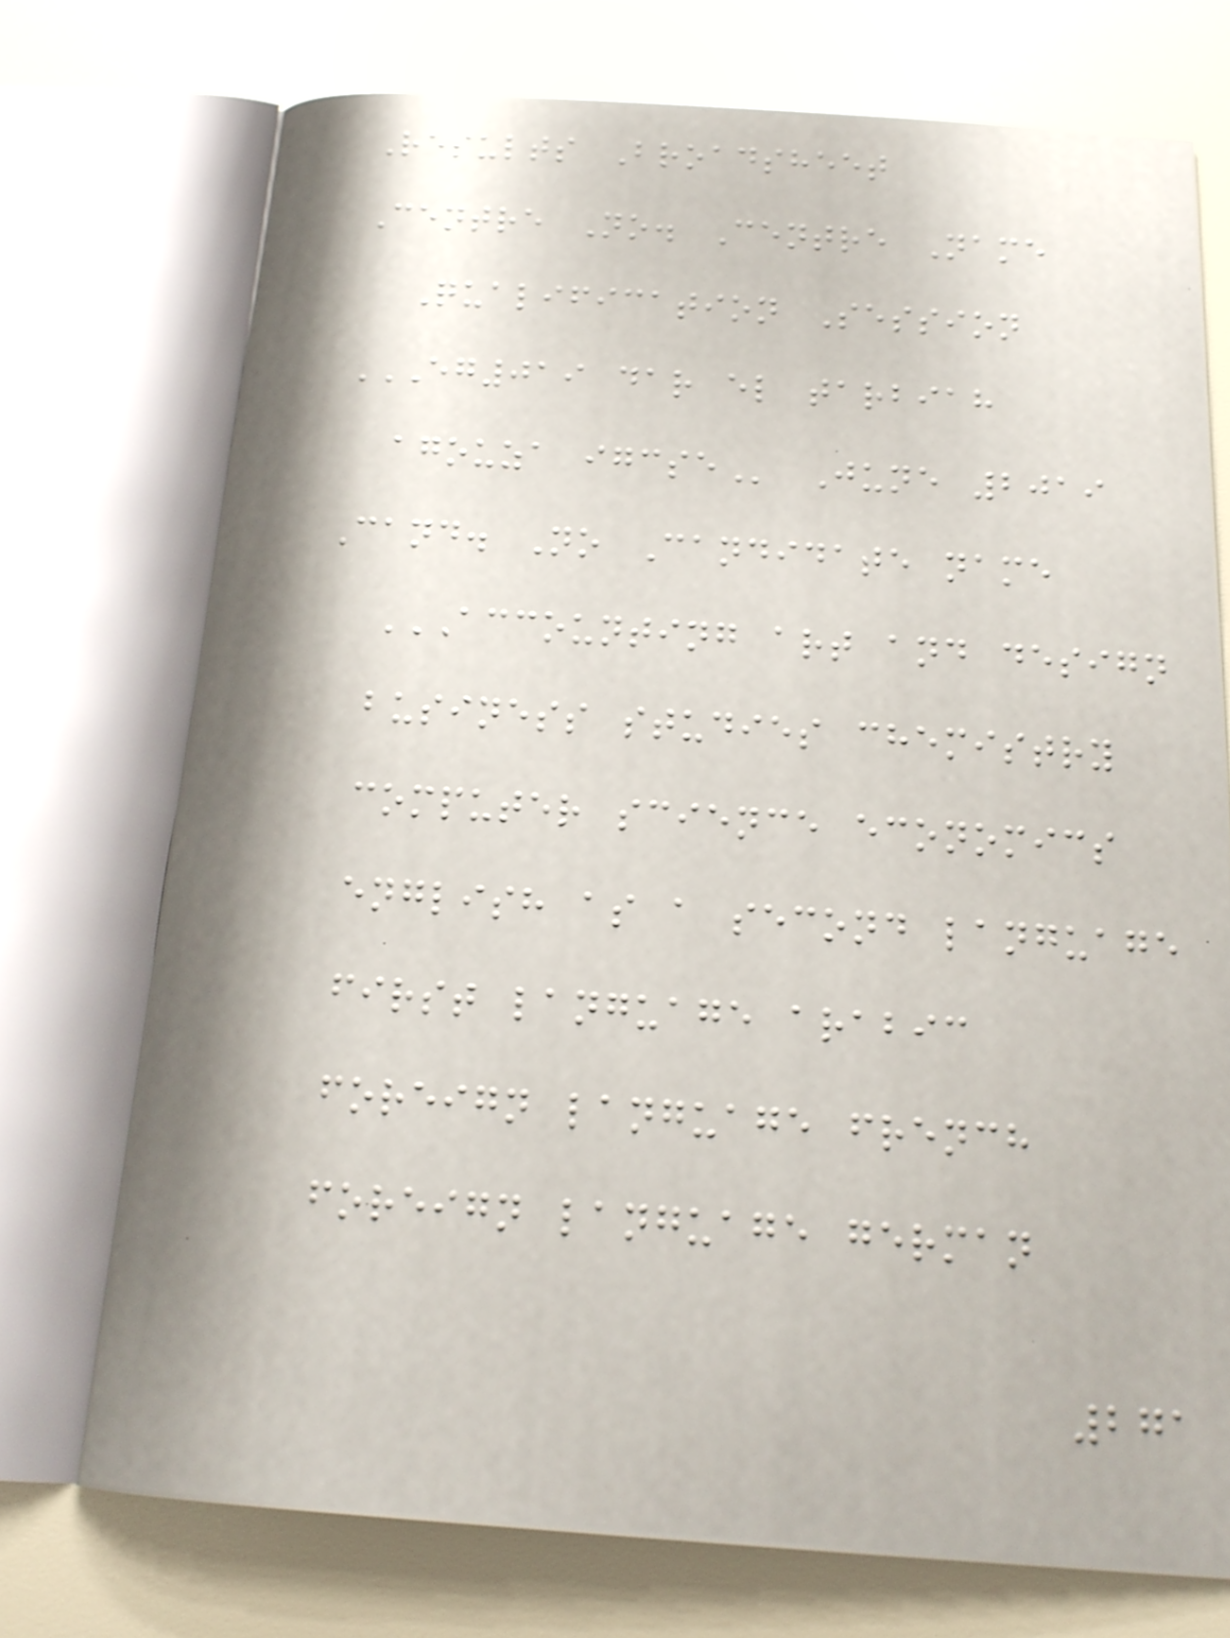Results Broadsheet
Centre No. Centre Name
Qualification Session
EG019 DAR EL TARBIAH
AGOUZA IGCSE June 2019
Cand. No Candidate name
ACCOUNTING ART AND DESIGN
BUSINESS STUDIES CHEMISTRY
COMPUTER SCIENCE ECONOMICS
ENGLISH AS A SECOND LANGUAGE
FIRST LANGUAGE ARABIC
FOREIGN LANGUAGE FRENCH
FOREIGN LANGUAGE GERMAN
271
